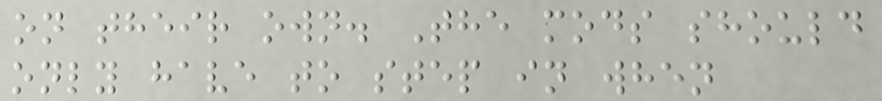on their own. The mods should
only have to step in when
